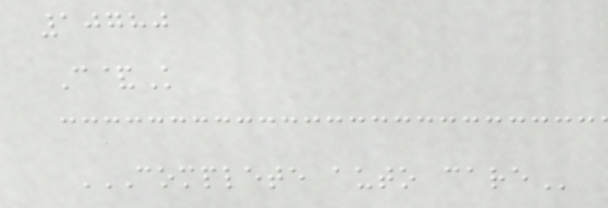10780
C&K
COMPLETE AUTO CARE
